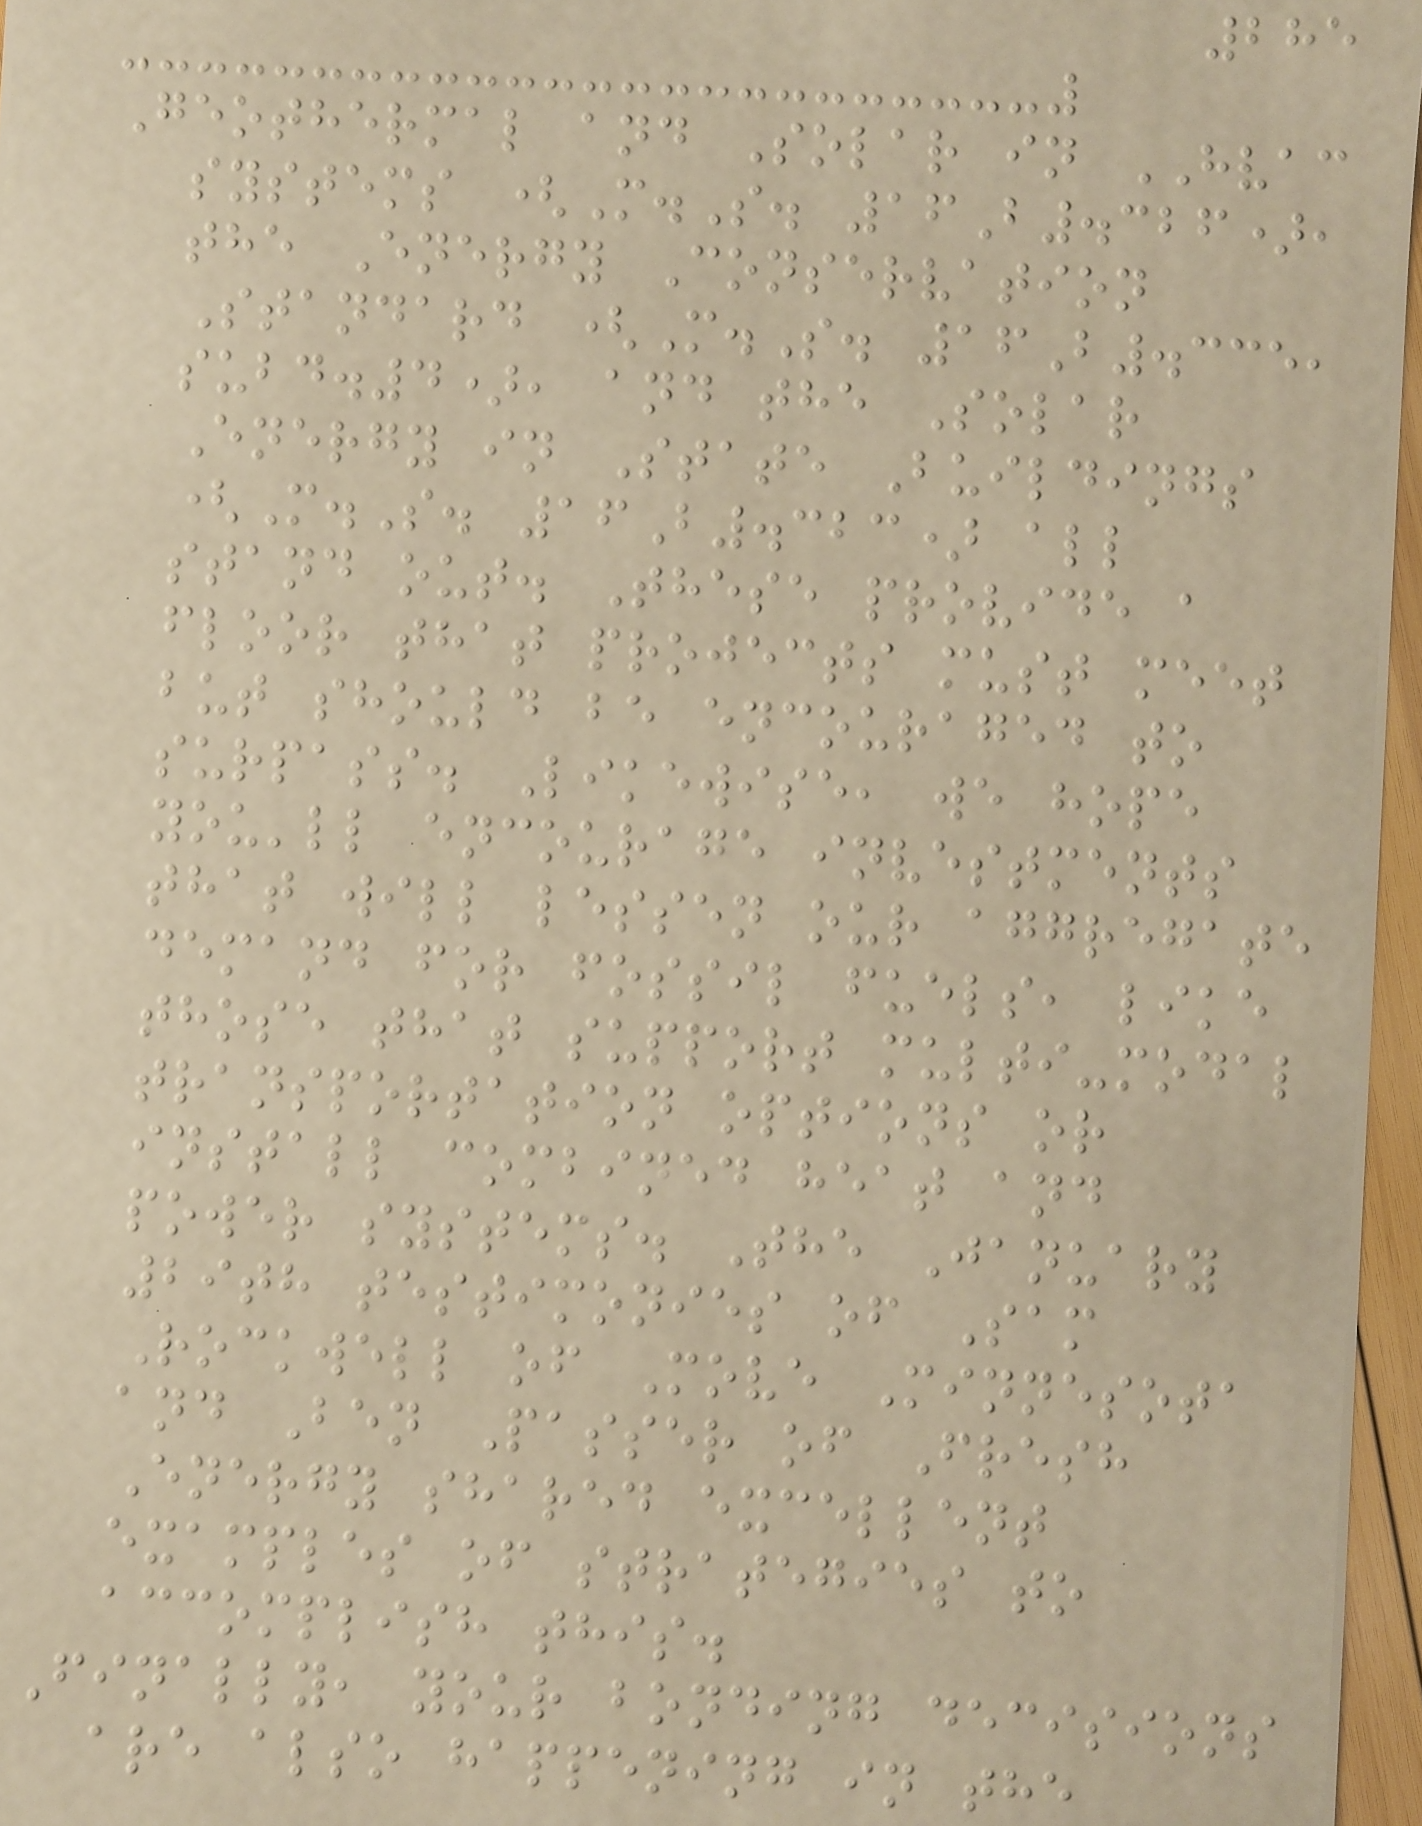285
Geothermal and Solar in HVAC
systems (M.S. 16B.326),
the Energy Conservation
Standard (M.S. 16B.335,
subd.4), and the Solar
Energy in State Buildings
(M.S. 16B.323) all
stand out. These provide a
floor that projects must meet
but should be encouraged to
surpass. Likewise, we hope
you'll encourage investments
that will lessen our aggregate
demand for fossil fuels, like
those that support multi-modal
transportation options or
install combined heat and
power systems. The January
29th testimonies of Sam
Rockwell of Move Minnesota
and Ben Passer of Fresh
Energy shared excellent
examples of strategies to
accomplish this.
Finally, your bonding decisions
are also happening in the
